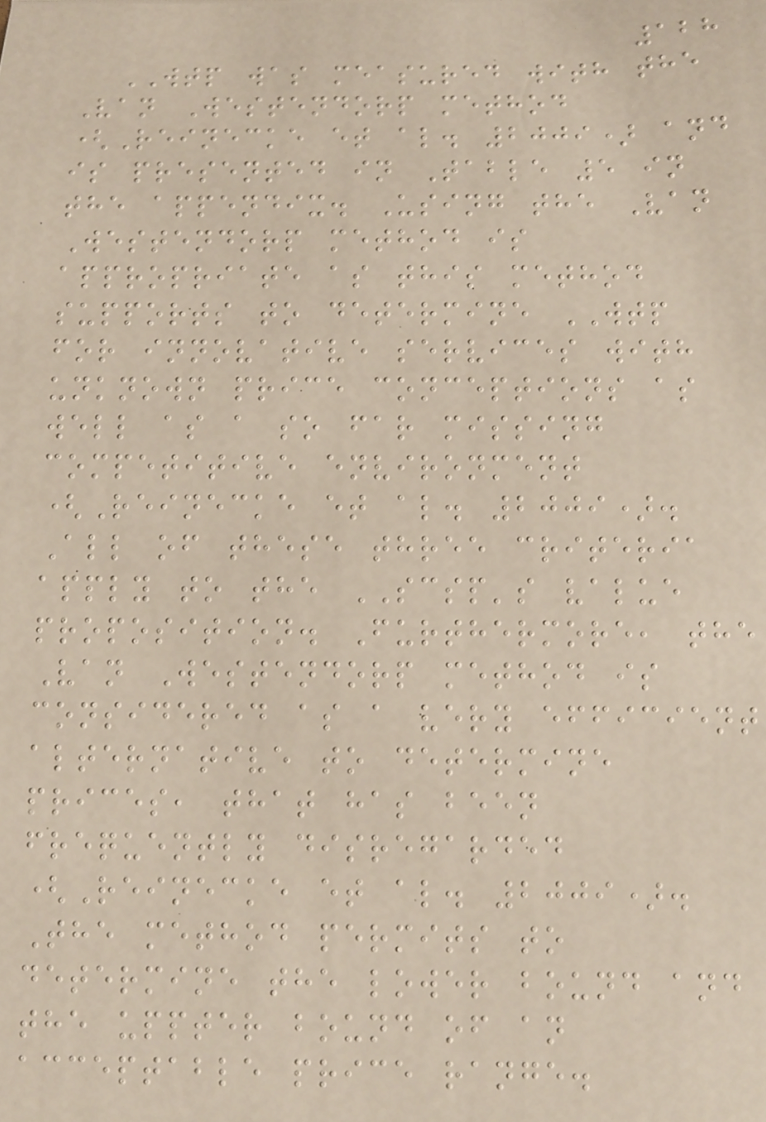128
WTP was measured with the
Van Westendorp method
(Reinecke et al. 2009) and
is presented in Table 5 in
the appendix. Using the Van
Westendorp method is
appropriate as this method
supports to determine WTP
for innovative services with
unknown price conceptions as
well as a so far missing
competitive environment
(Reinecke et al. 2009).
All of these three criteria
apply to the SCSP's value
proposition. Furthermore, the
Van Westendorp method is
considered as a very efficient
alternative to determine
prices, that has been
frequently disregarded
(Reinecke et al. 2009).
The method permits to
determine the lower bound and
the uppter bound of an
acceptable price range.
